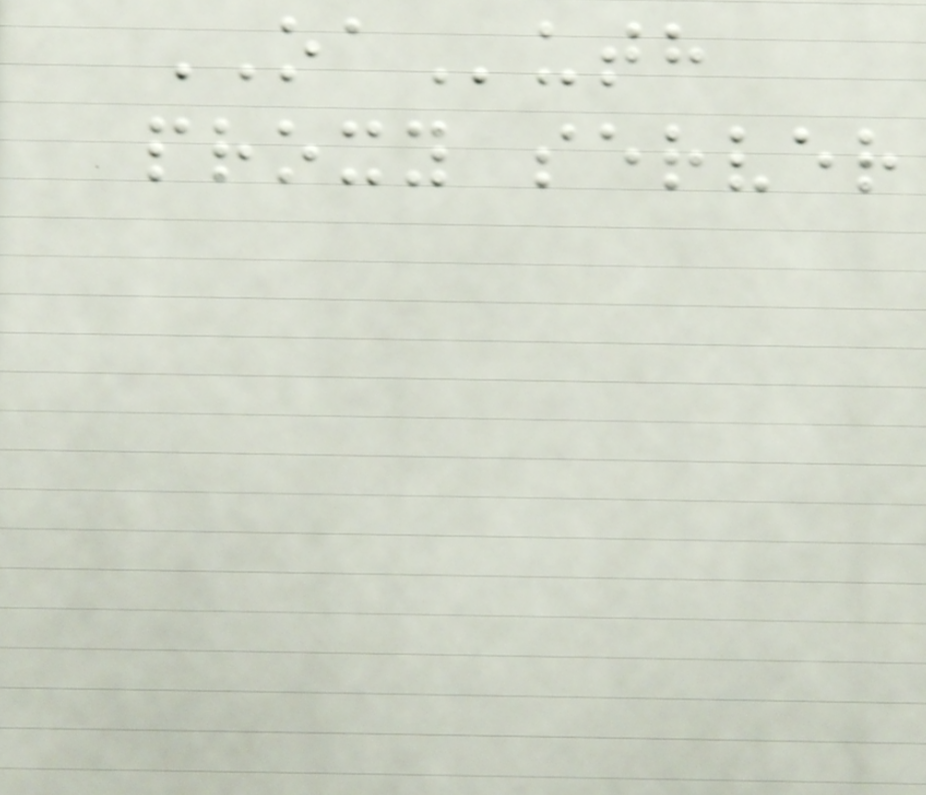OAuth
proxy server
